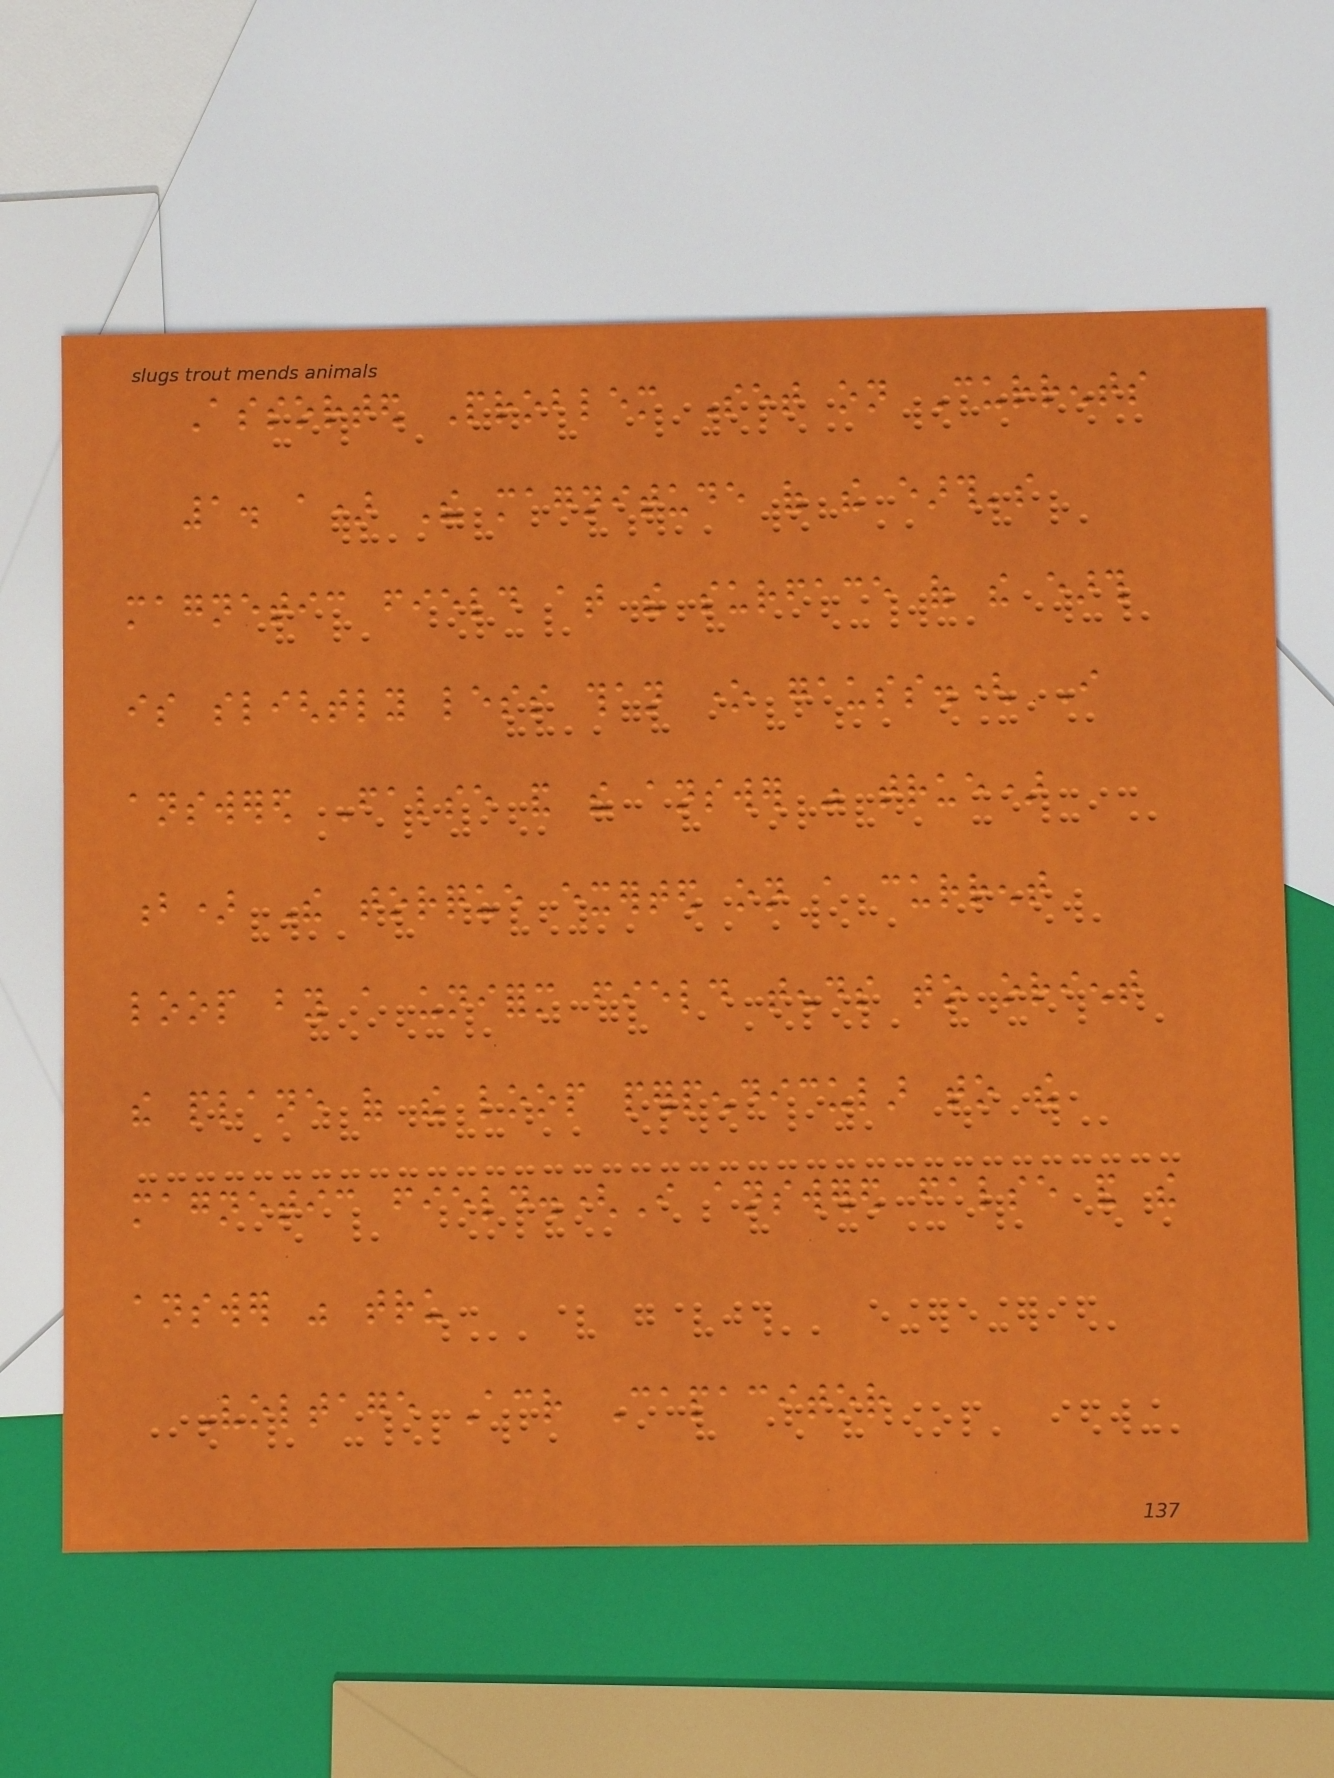Assorted Problem Set on Currents
1. a) The magnitude of the earth's
magnetic field at the surface of the earth
is slightly less than one gauss.( I
answered False and the answer was true)
b) The torque exerted on a current
loop by a uniform field tends to orient
the plane of the loop perpendicular to the
magnetic field.(I answered false and the
answer was tru
Voltage Across Capacitor
